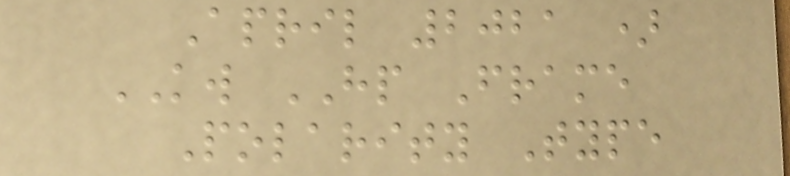April 2021 )
KW HP Frame
Polarity Type
